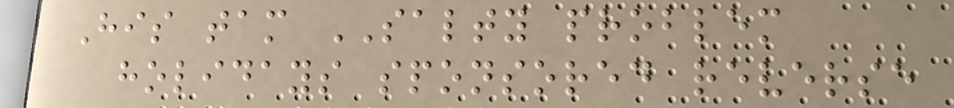His tam SALTY problem
holidays sponsored reverse
